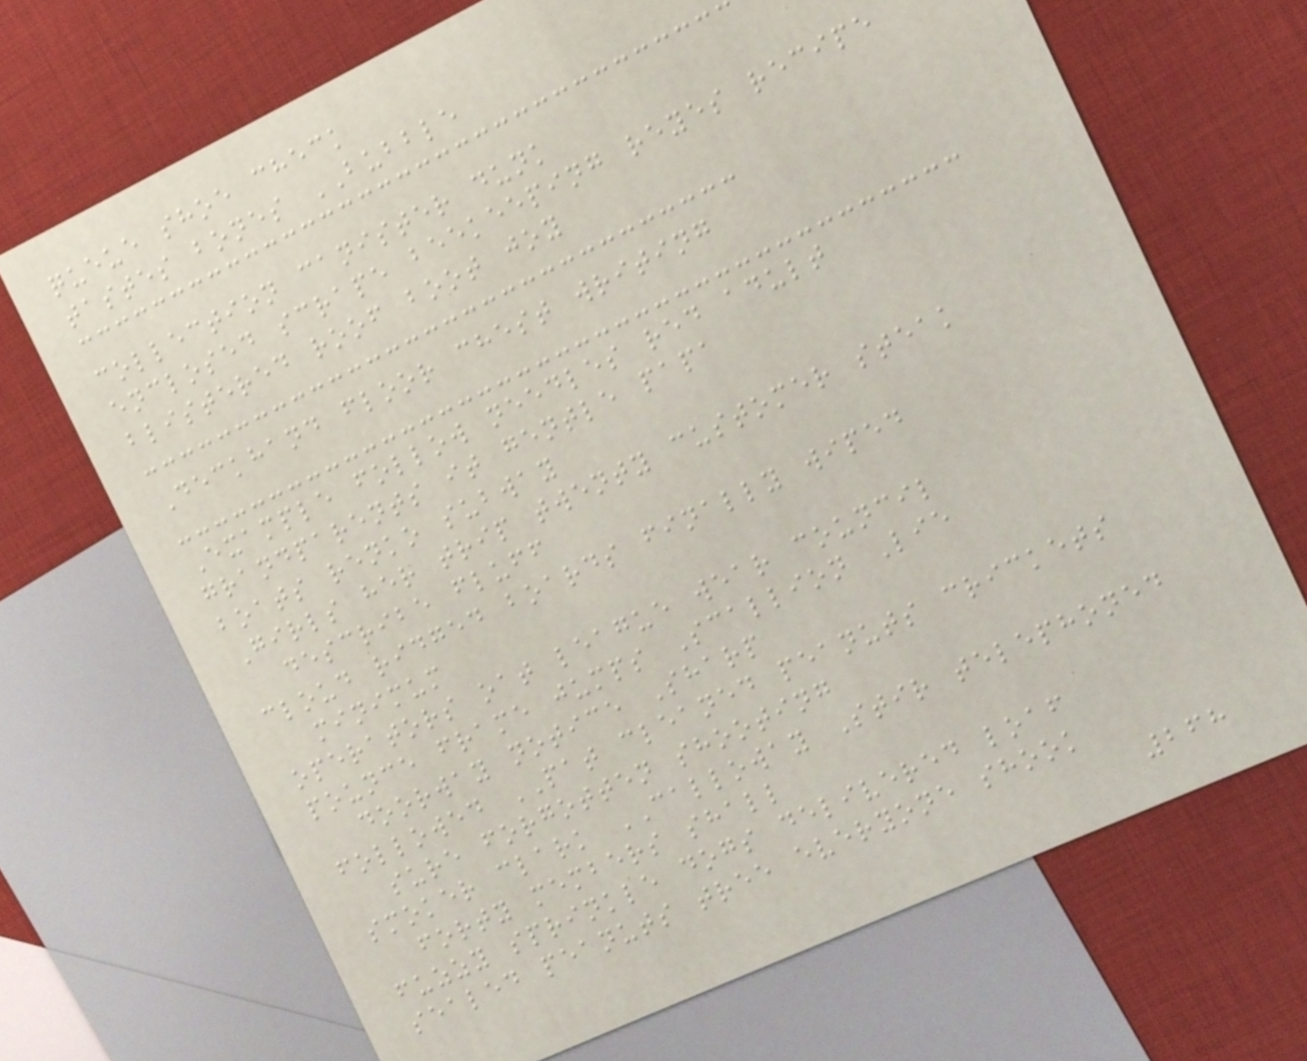queue shoe check
tastes bones BUBBLE
collection canister dunk
enclosed scrape beekeeping reyes recipe
blistered roof boot joy
Deckhand floor chest writing
Example follow needles red adult
grandparents it gentle papa
boats renko subway
Girls her trip twenty customer steak
describe fluff
cloud ridged boards finally wiped
minimum
operators oat league wear council
pounce frame jumps Scallion Lie
doorway notice Sharp
followed PAT cleaned peanuts crickets
sure forgotten shooting
smoker clark CALLOWAY Stir telephoned
forty members shall
fuzzy sprinkle dogs delivered loaf
sealed peanuts tree everyone shook
268
